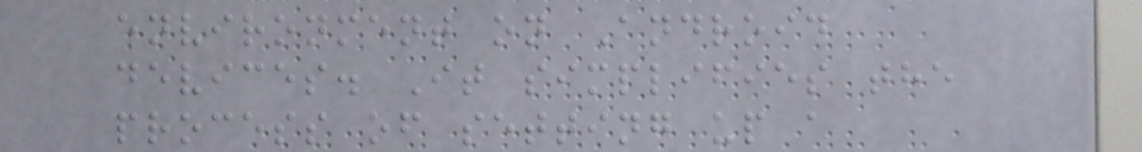environment on Android
devices. It simplifies the
process of setting up a
